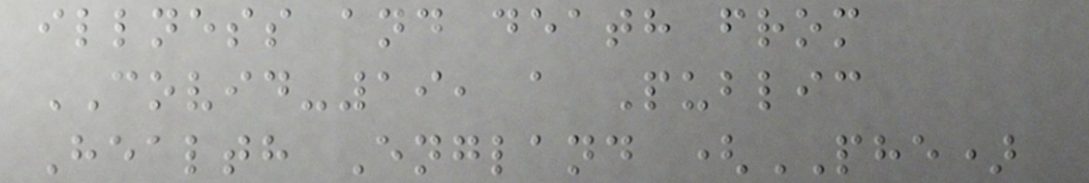illness and death from
COVID-19, a Public
Health England (PHE)
